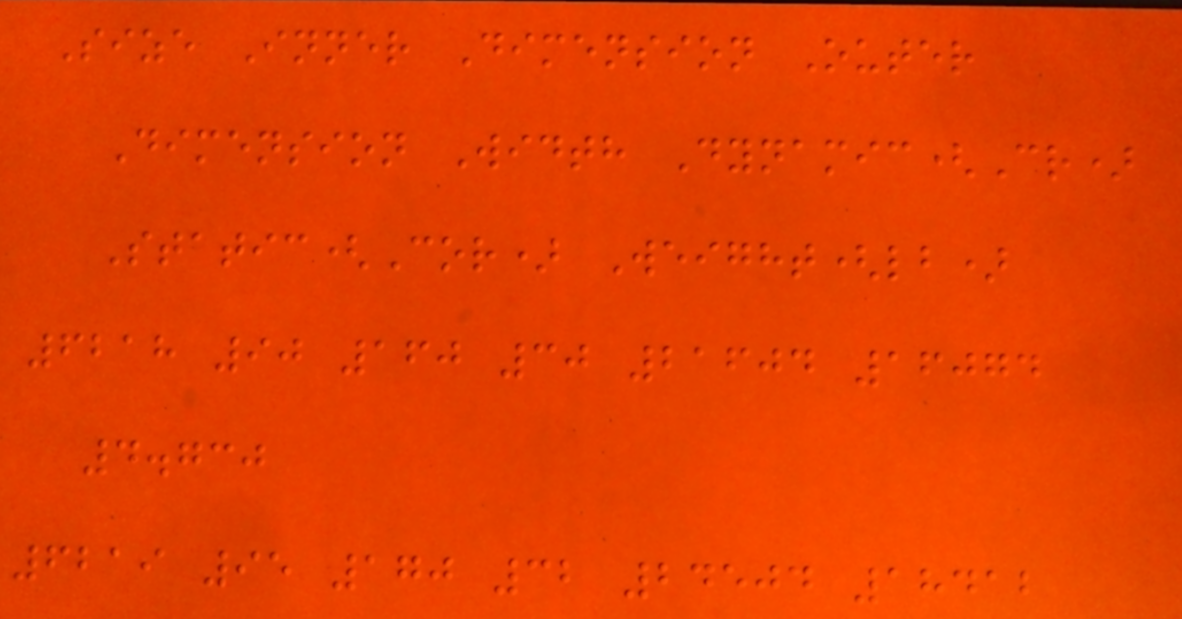Size Inner Dimension Outer
Dimension Width Dynamic(Cr)
Static(Cor) Weight(lb)
6218 90 160 30 21604 16074
4.730
6219 95 170 32 24504 18412
